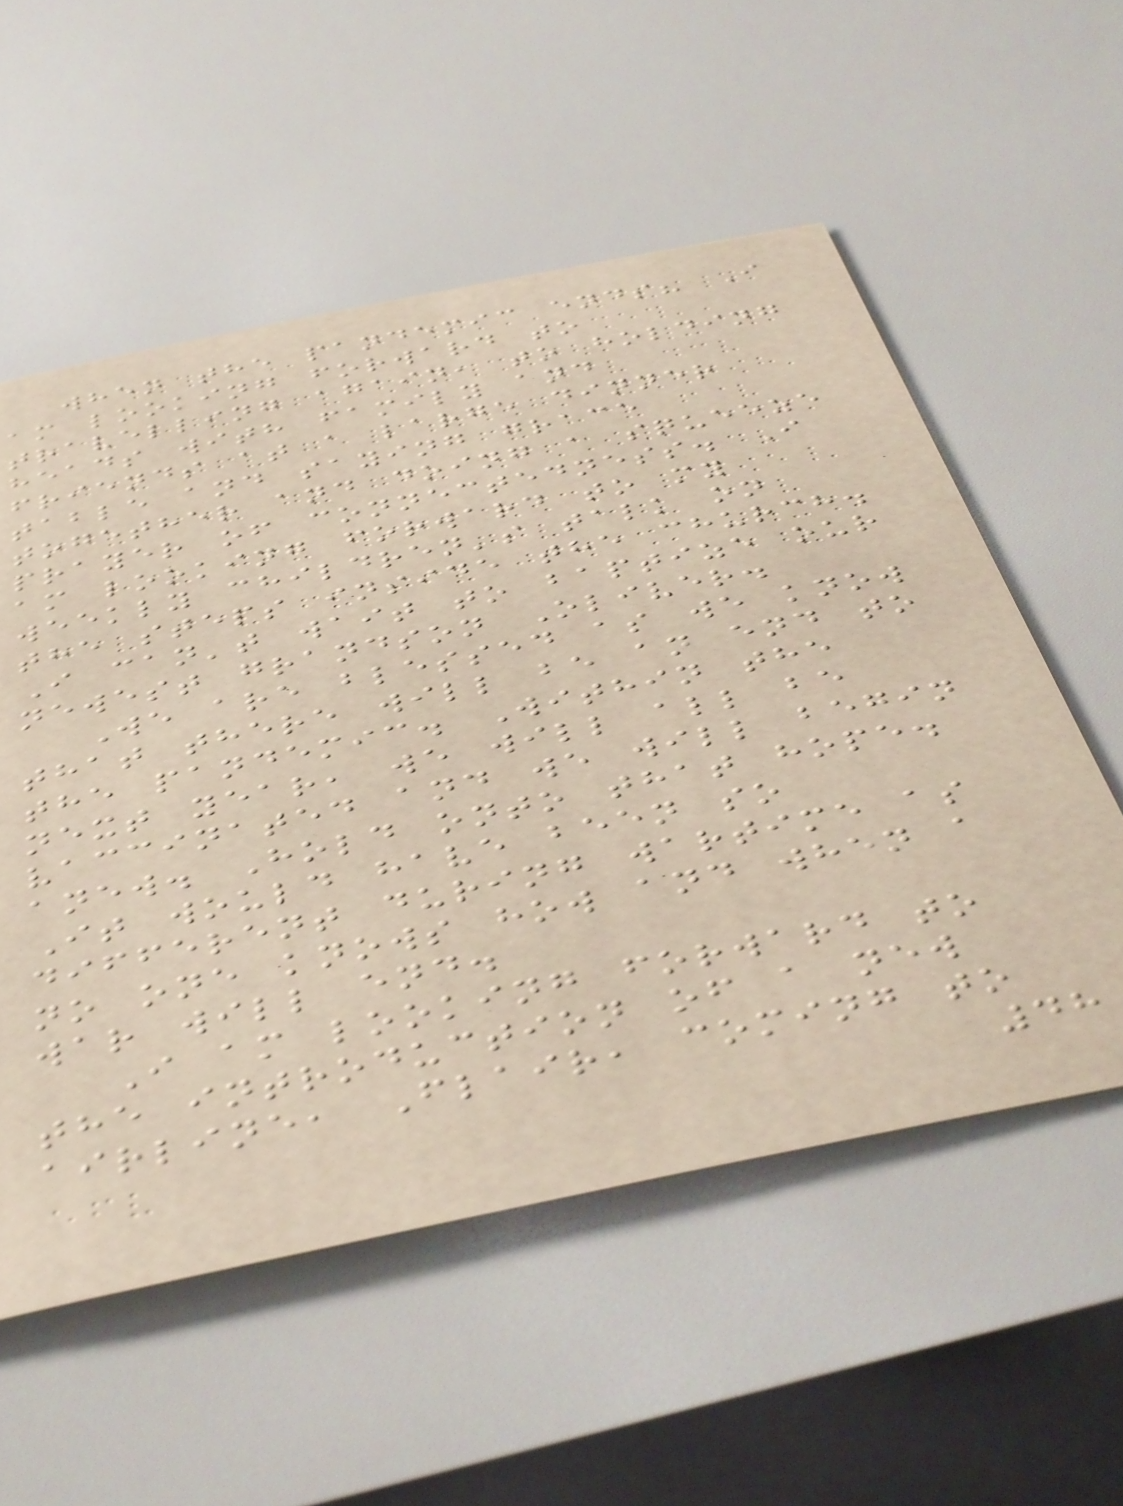when the pandemic ends? I
am looking forward to
travelling again, to holding
heads with family and
friends at a large dinner
table and saying grace
together and doing a squeeze
prayer of connectedness. I
am looking forward to my
weekly children's talk on
the steps inside the church.
I can't wait to baptize our
newest grandson Oliver.
We are blessed as we know
that there will be an end to
the pandemic. Within the
next year, we will all be
vaccinated and we will begin
anew. Hold onto that hope.
It would have been so
different during wartime as
no one knows how and when a
war will end.
I am looking forward to
the introduction of a new
airline, Flair, coming to
48
